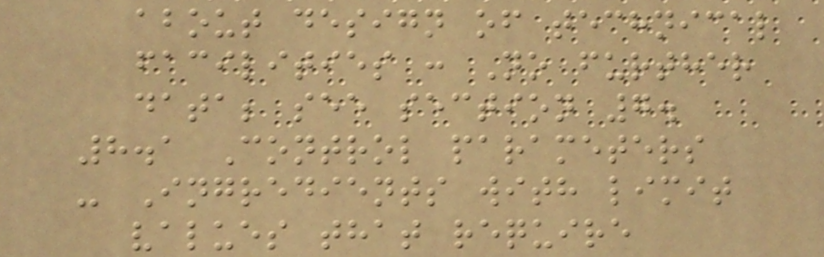about design of technical
facilities : No further
data; see section 7.
8.1 Control parameters
- Ingredients with limit
values that require
